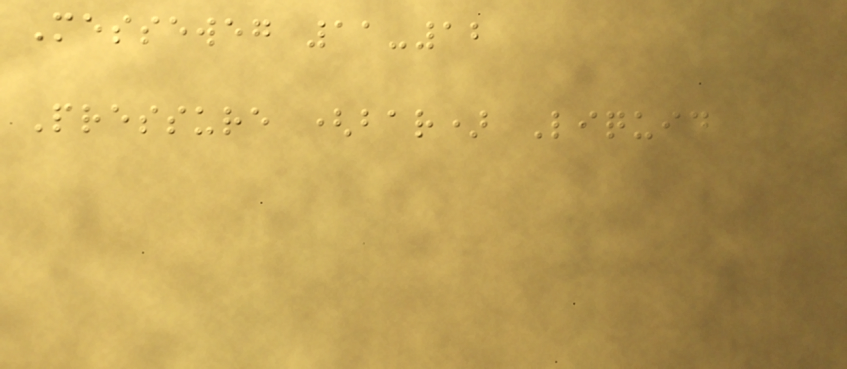Messeweg 11-12
Pressure (bar) Liquid
